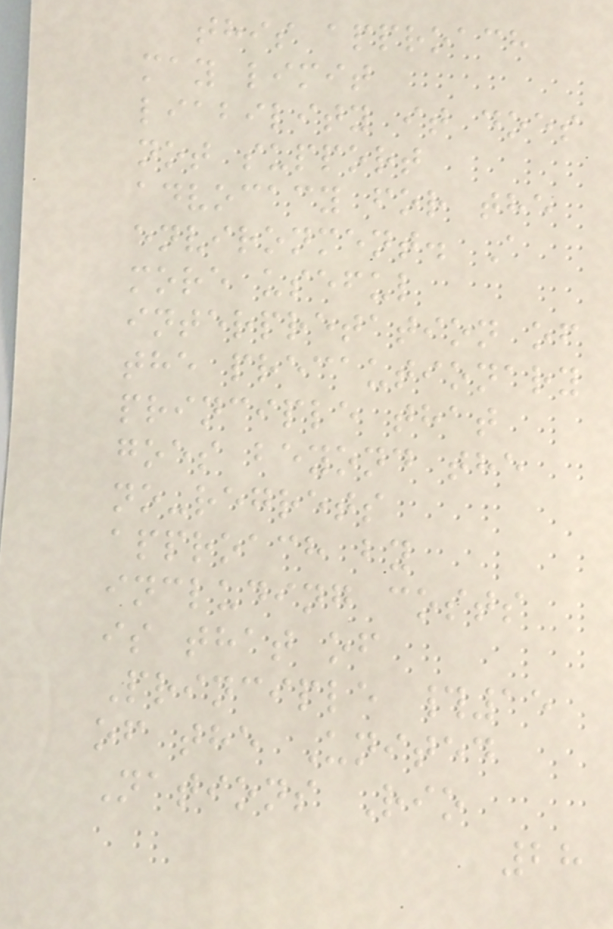this approach
may limit
liability it does
not support
advocacy for the
environment. A
more useful
interpretation of
the precautionary
principle that
goes beyond the
no-regrets
approach by
including costs
is that of
Principle #15
of the United
Nations Rio
28
